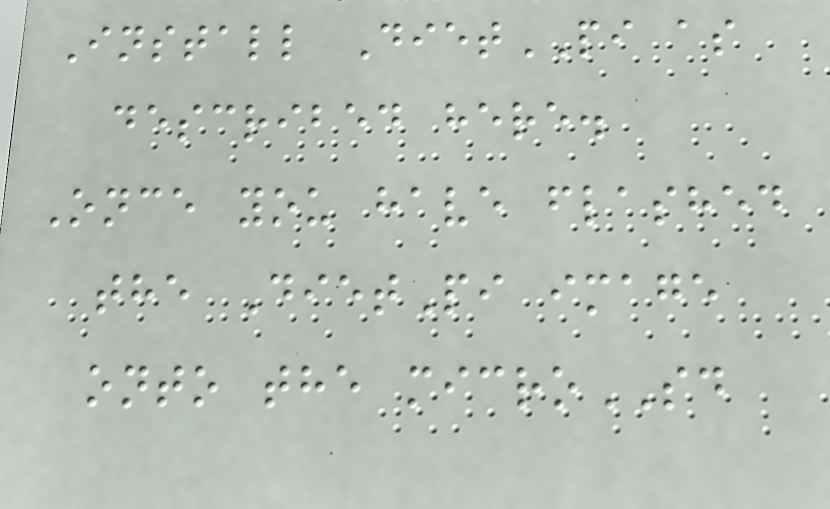Install DietPI as
described here.
Once you have flashed
the DietPi image
onto the microSD
